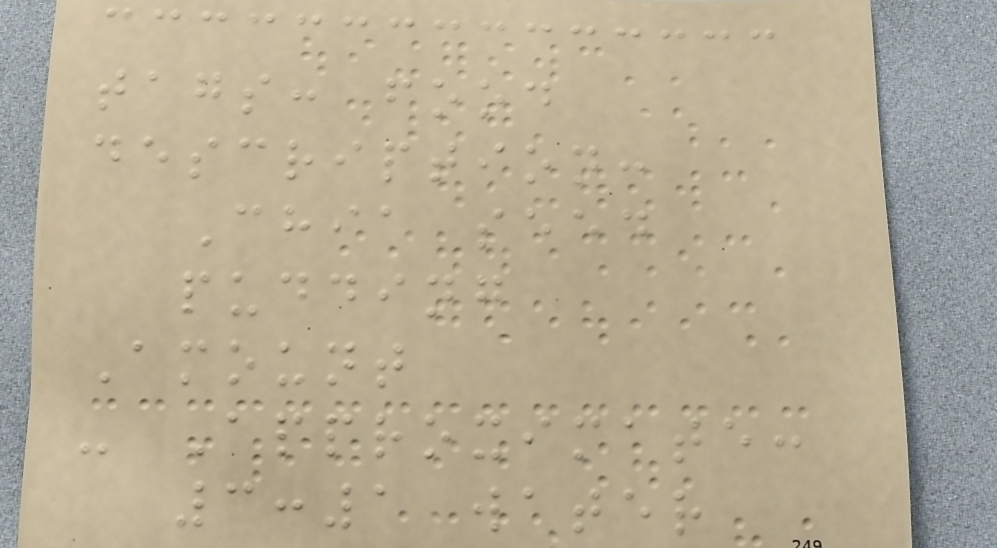tags: food
description:
Chia seed
pudding
Amount
- Approximate:
3:1 water
